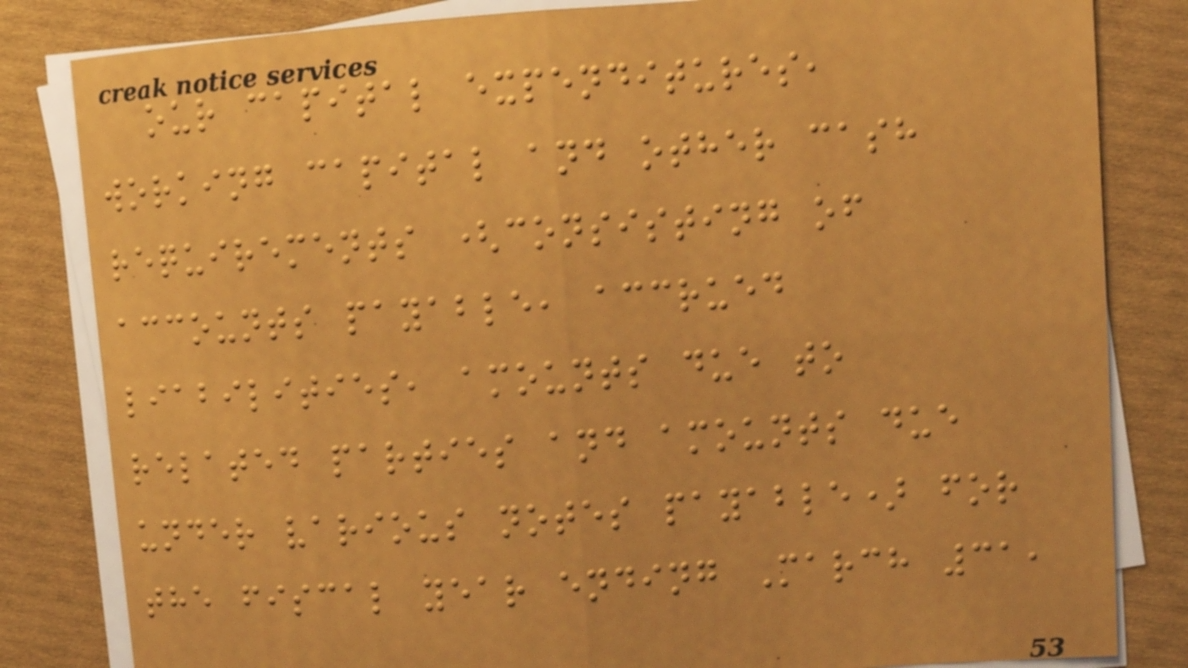our capital expenditures,
working capital and other cash
requirements (consisting of
accounts payable, accrued
liabilities, amounts due to
related parties and amounts due
under various notes payable) for
the fiscal year ending March 31,
